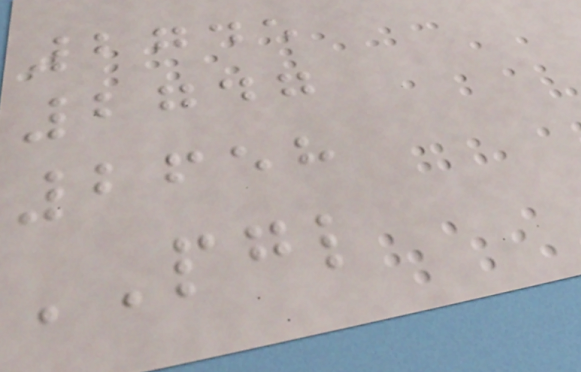2745
2747
2658
PGL
